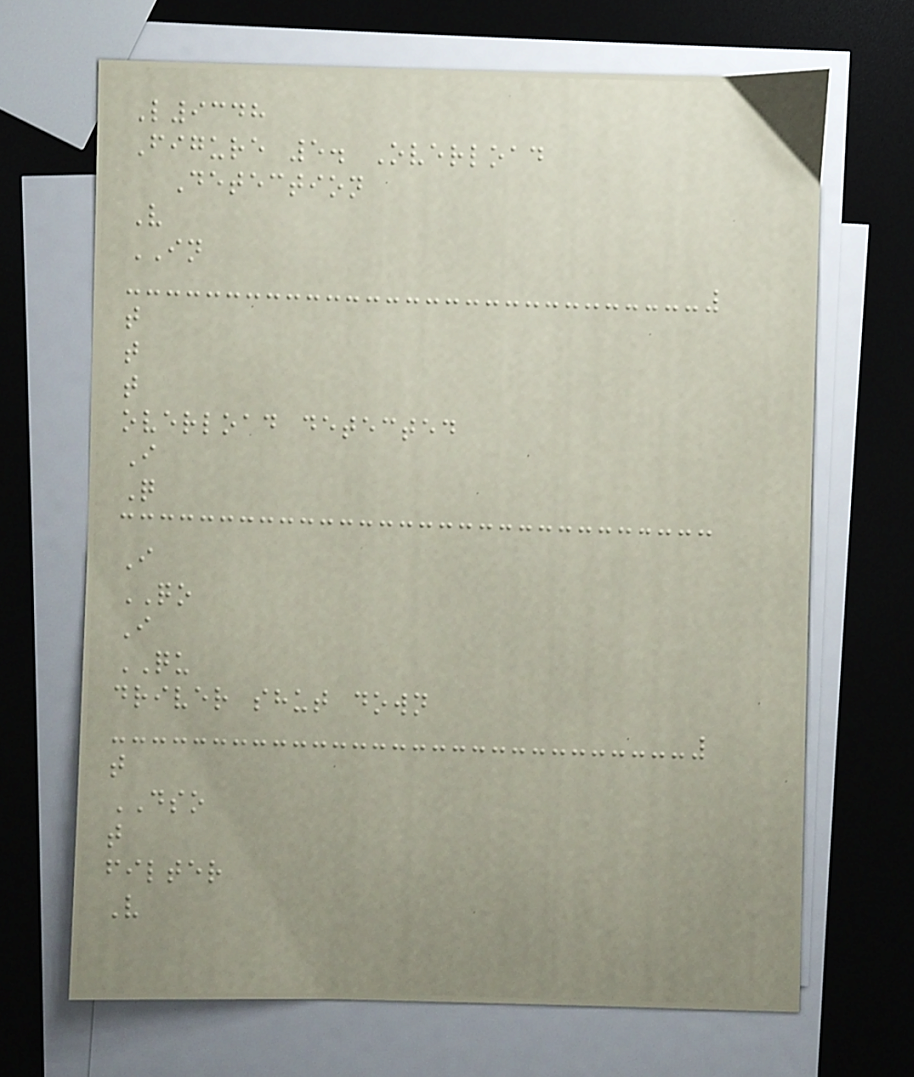L9348
Figure 5. Overload
Detection
V
IN
t
t
t
overload detected
I
Q
I
QO
I
QU
driver shut down
t
DSO
t
filter
V
